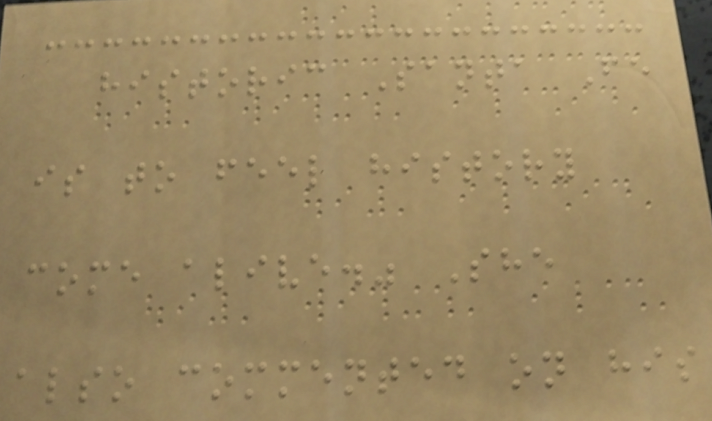historic Santa Fe
is to feel history
come alive." She
also commented on his
